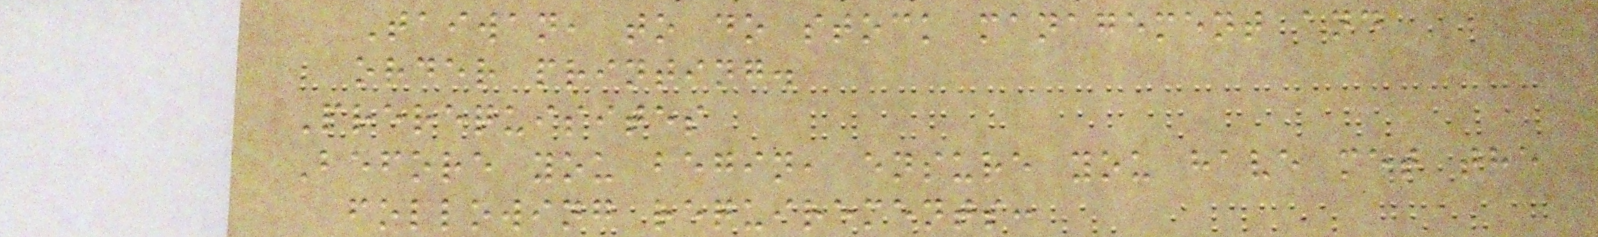Taiwan, to do stock management and
order printing.
Prerequisites
Before you begin, ensure you have met the
following requirements:
